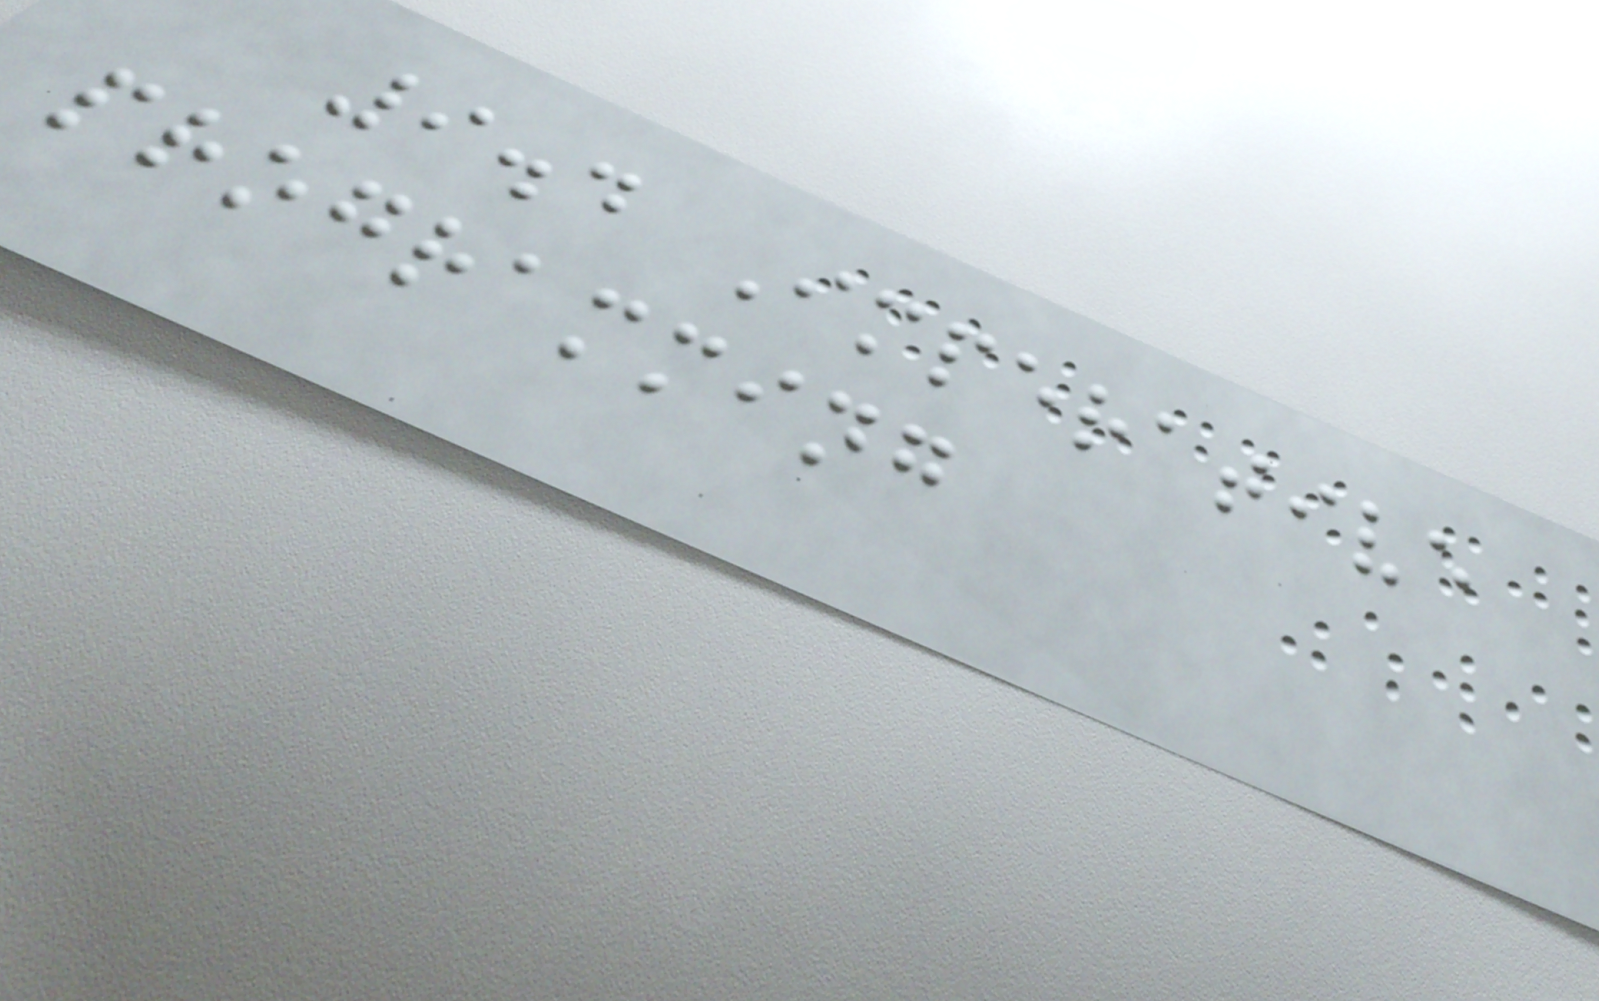9.4 Imperative
programming
